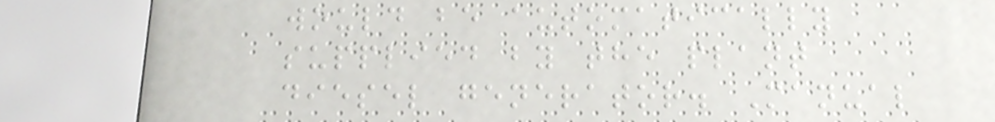would be automatically
supplied by the plant
diesel generator. Manual
